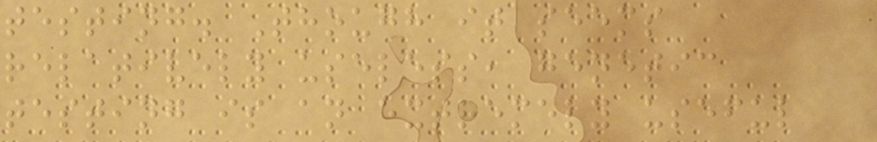testing. Though it seems
relatively useless, genetic
testing is an extremely useful
